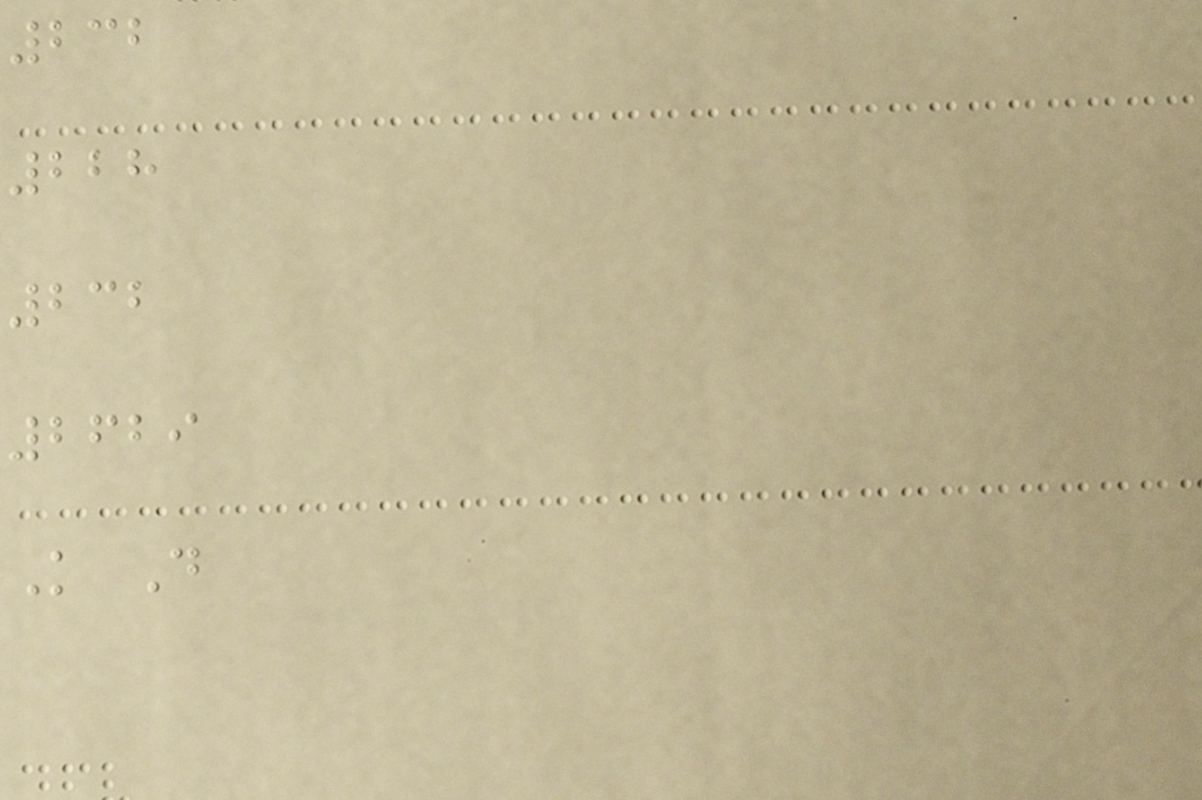232
228
232
2629
K D
